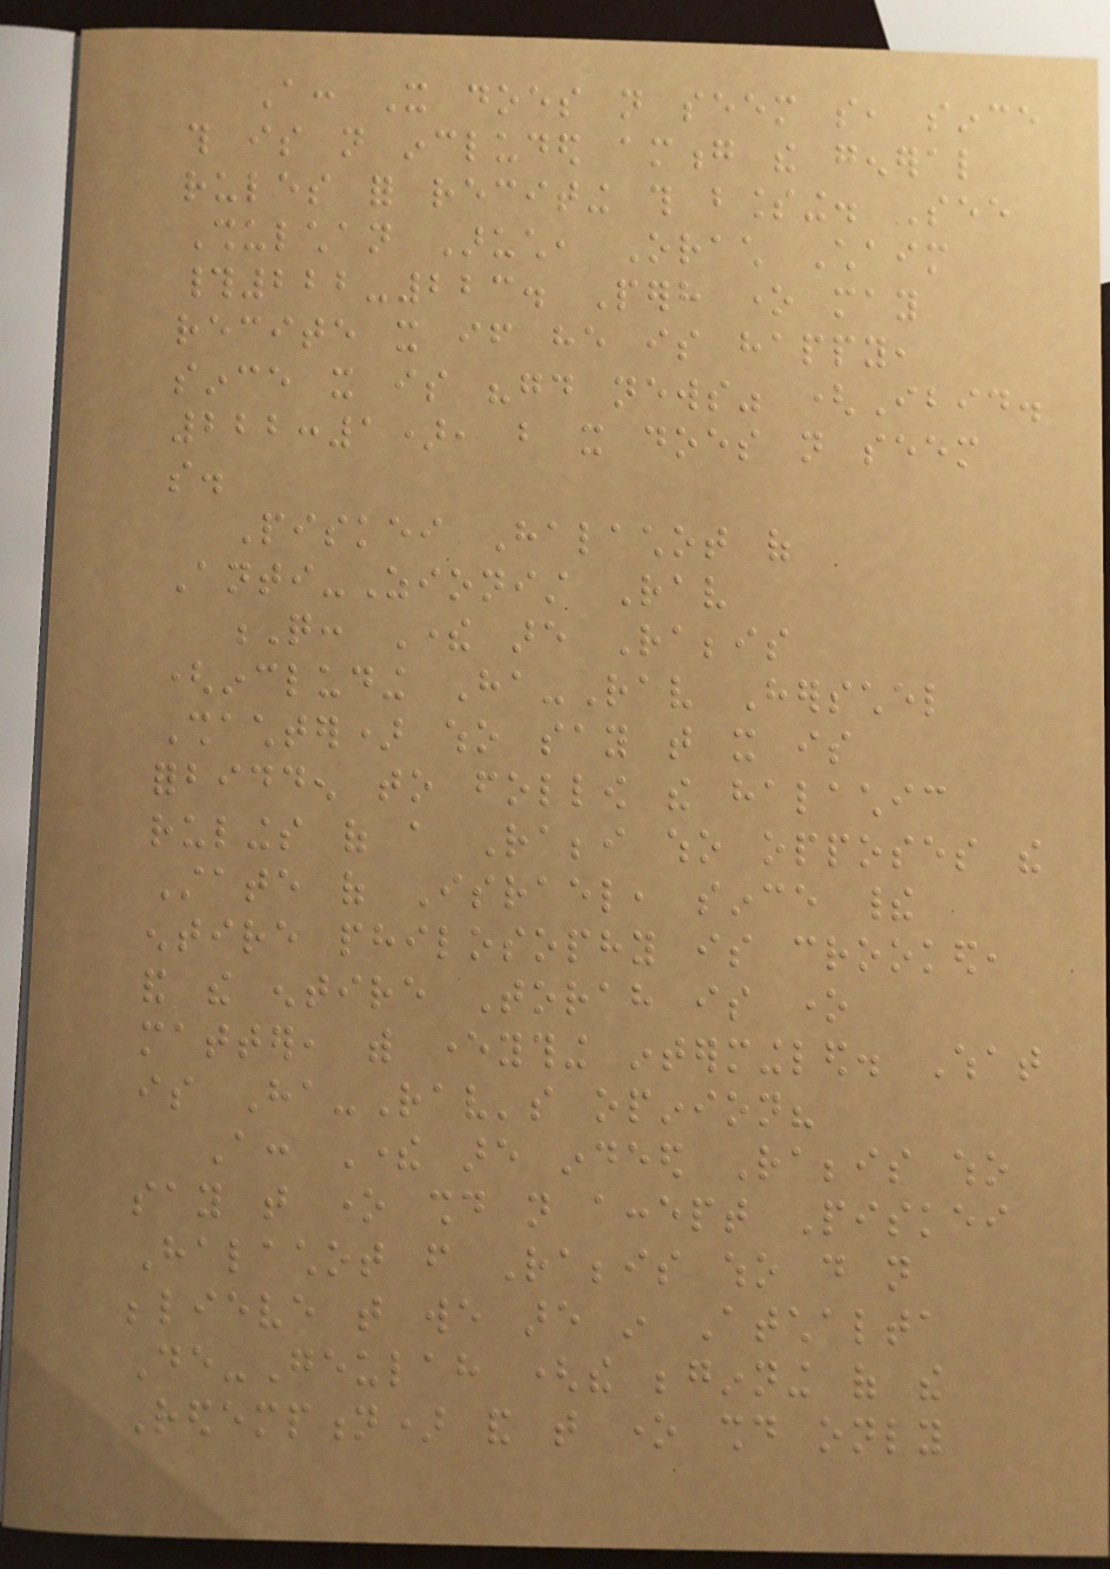A: It does not seem so, since
this is not included among the general
rules for reciting this blessing. See
Shulchan Aruch, Orach Chaim
#222-223. Perhaps one may
recite it if he is happy,
since it is "good news" (Ibid.
222:1), but it does not seem
so.
Piskei Halachot of
Anti-Zionist Rav
Q: There are Rabbis
(including Ha-Rav Herschel
Shachter) who say that it is
forbidden to follow the halachic
rulings of a Rabbi who opposes the
State of Israel, since their
entire philosophy is crooked,
and the entire Torah is one
matter, with everything intermingled. What
is Ha-Rav's opinion?
A: There are indeed Rabbis who
say that one should not accept Piskei
Halachot from Rabbis who do not
believe that we are in Atchalta
De-Geulah (the beginning of the
Redemption) and that one should only
